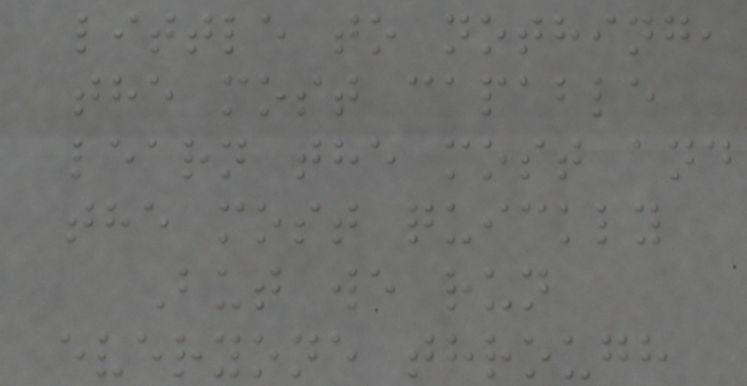little to nothing,
the most capable
learn the most and
the most quickly
But we run
everyone through
